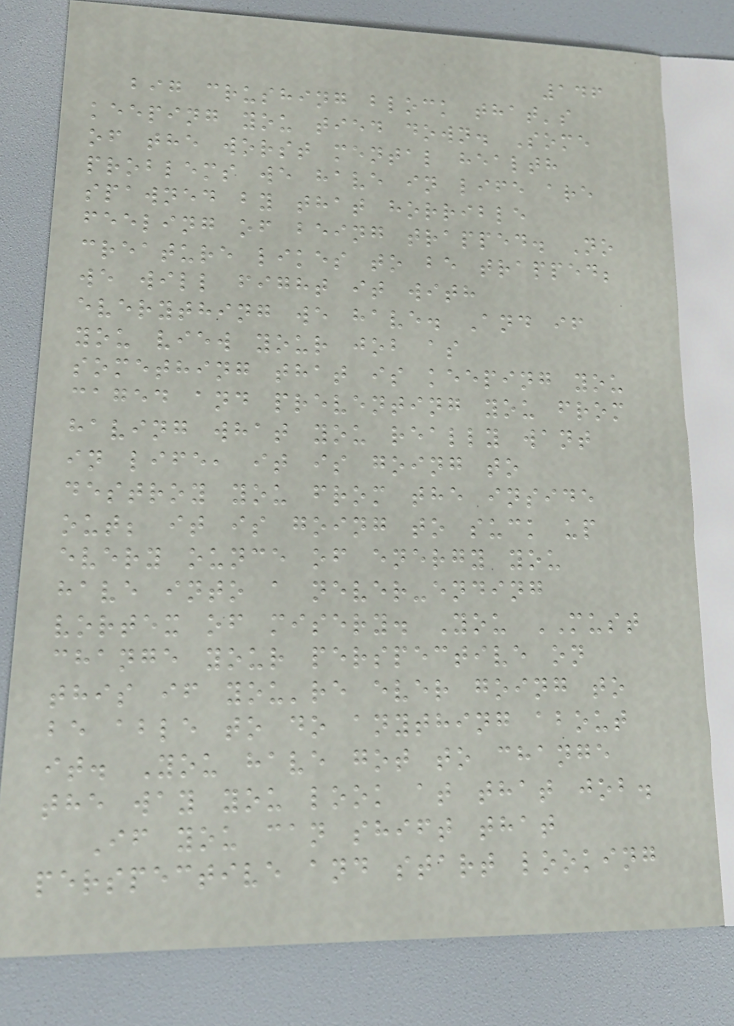146
big crushing block that's
keeping you tied down. Some
of the worst mental health
problems we have in life are
spawned by that horrible
feeling of being trapped. No
creature likes to be trapped;
we will fight it with
everything we have. And if
you view your job as
something that is keeping you
caged and preventing you from
having what you really want
in life, it is going to
destroy you from the inside
out; it is going to suck up
every ounce of energy you
have into a never-ending
vortex of misery. You MUST
change your perspective on
this if you're ever going to
be able to do anything about
it. You have got to change
the way you look at that job.
If you can shift that
perspective and start looking
